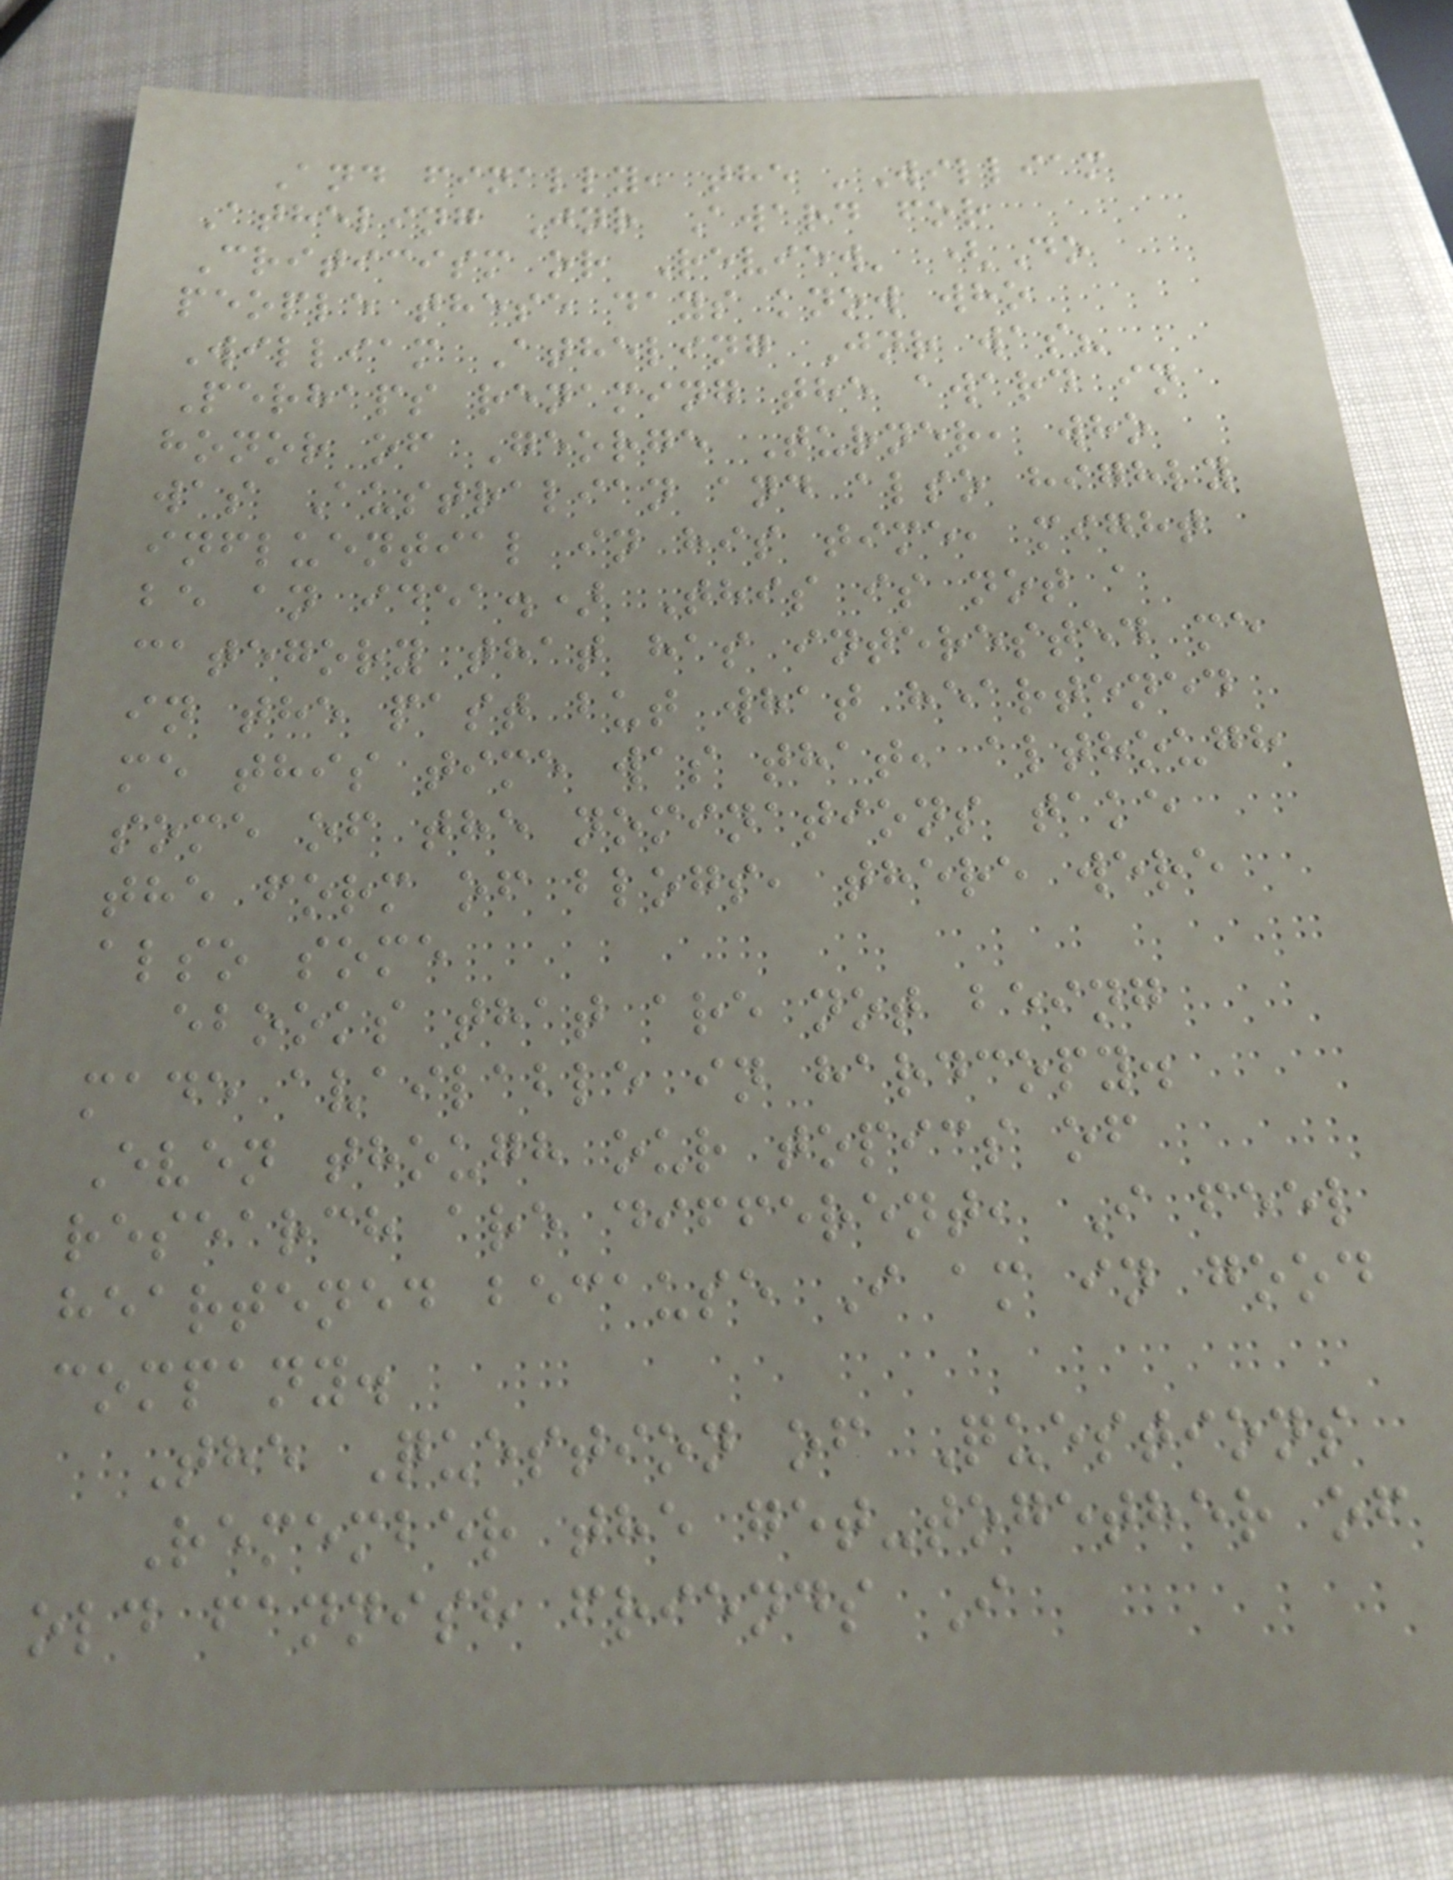And finally, the 'William
Atheling Jnr Award for
Criticism or Review' (Do
people these days know who
William Atheling Jnr was?
Perhaps renaming the award in
honor of George Turner, who
was Australian and also highly
influential in his time, might
be an idea.) This is not a
category that has interested me
in the past but what heartened
me this time was that, although
some of the nominations take
the form of blogs, there were
also some
ebooks that are not being
made available in hardcopy.
Even though our topics of
research are different, I feel
heartened because I am in good
company.
The Question of Questions
Remember the get-together of
old fannish friends I
